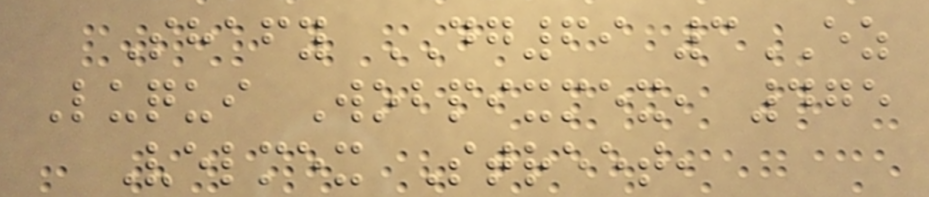Shafy DG69 3EZ
Luqui Wobpixmex, 475
Velmex Street,
